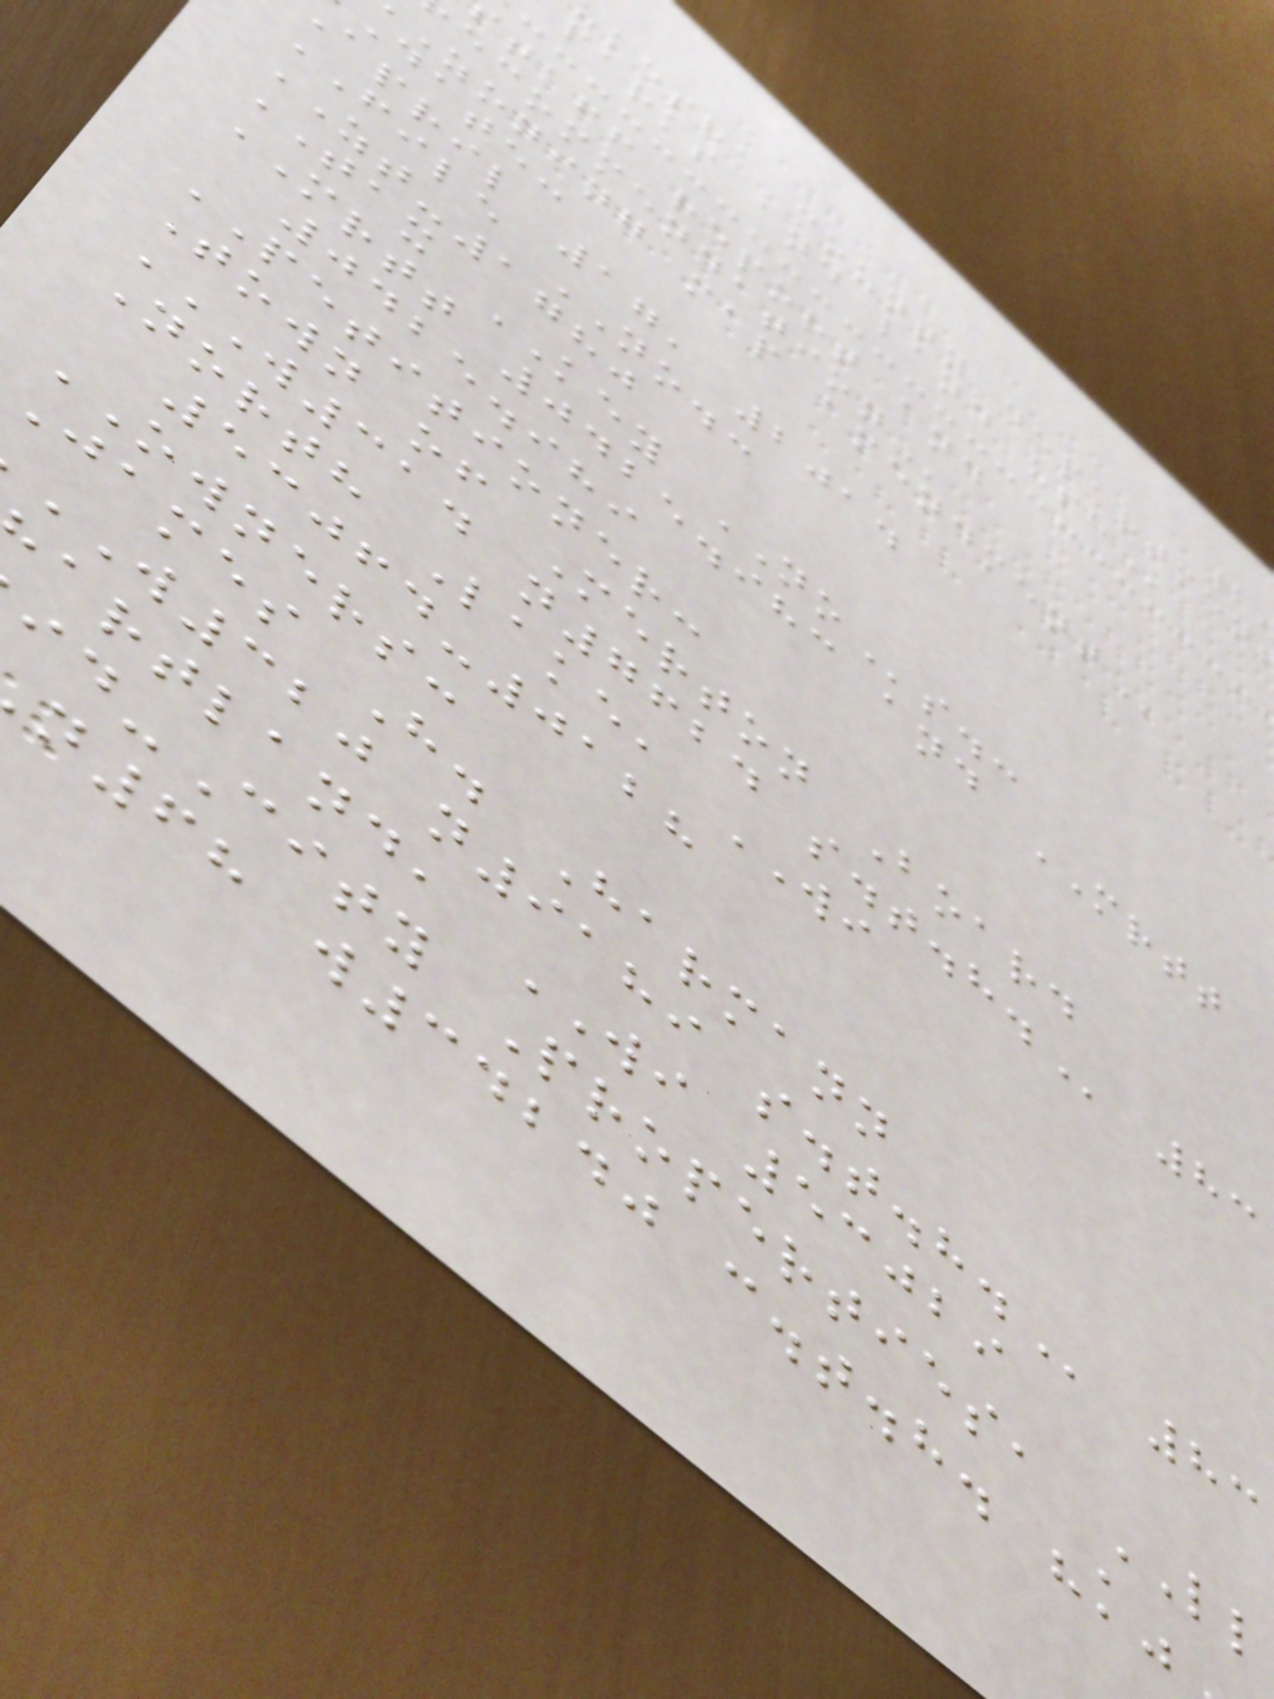kesha county
parks and land
taff report and
zoning map
date:
april 17, 2014
FILE NO.:
ZT-1780
TAX KEY NOs.:
MRTT 0425.983 and MRTT
0425.989
PETITIONER:
Town of Merton Board
W314 N7624 S.T.H. 83
North Lake, WI
53064-0128
OWNERS:
James H. Harmann
W320 n9189
artland, WI 53029
id-City Properties, LL
n68 w34240 c.t.h.
